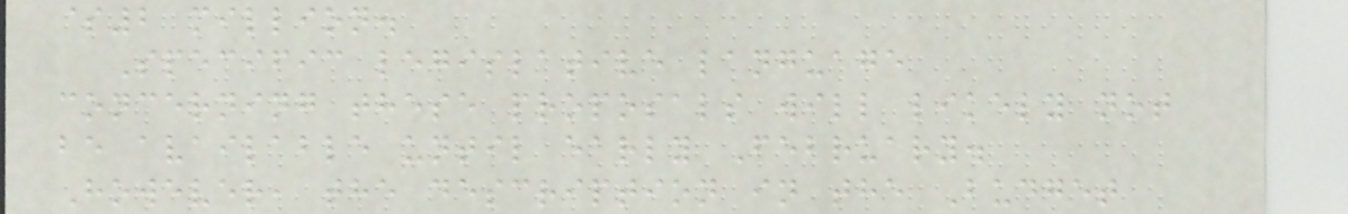$2 million.
Specific legislative language
concerning these proposals will likely not
be available until early February.
However, the description in the Budget
